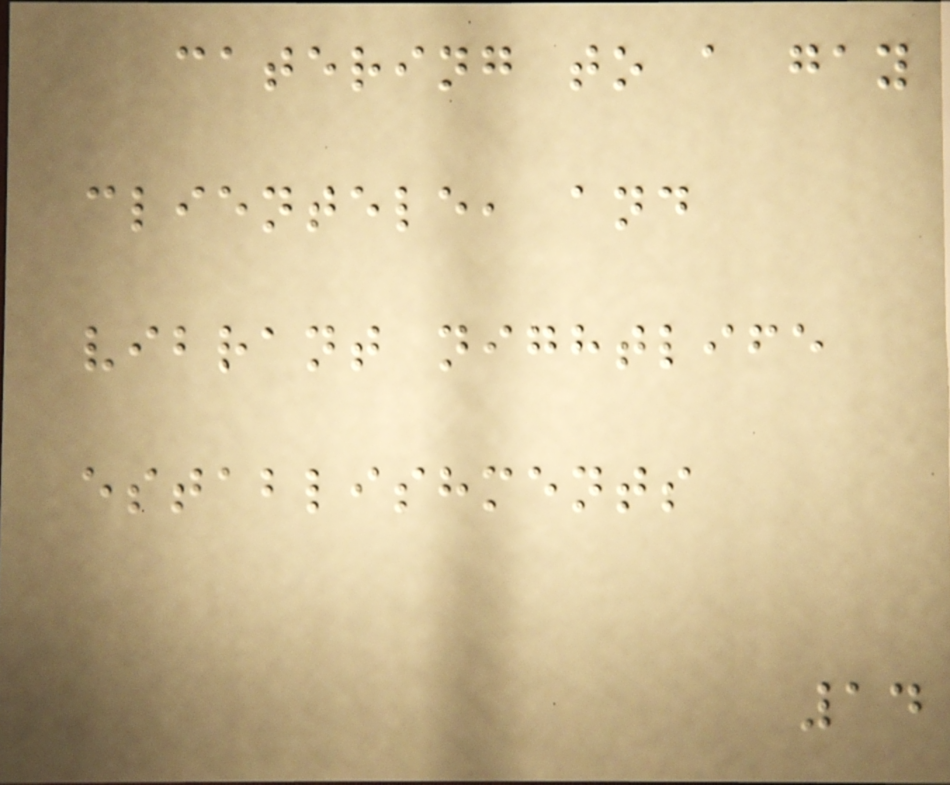catering to a gay
clientele, and
vibrant nightlife
establishments
14
